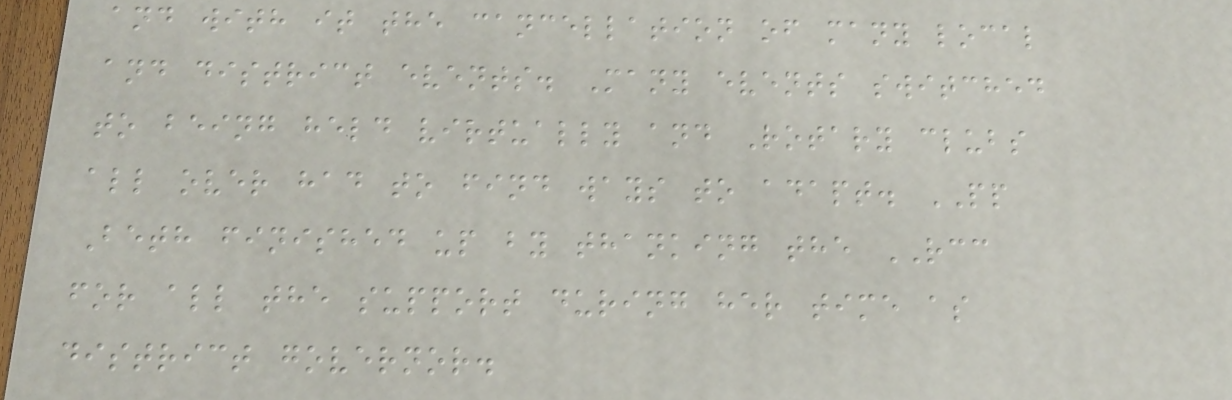and with it the cancellation of many local
and district events. Many events switched
to being held virtually and Rotary clubs
all over had to find ways to adapt. PP
Beth finished up by thanking the RCC
for all the support during her time as
district governor.
